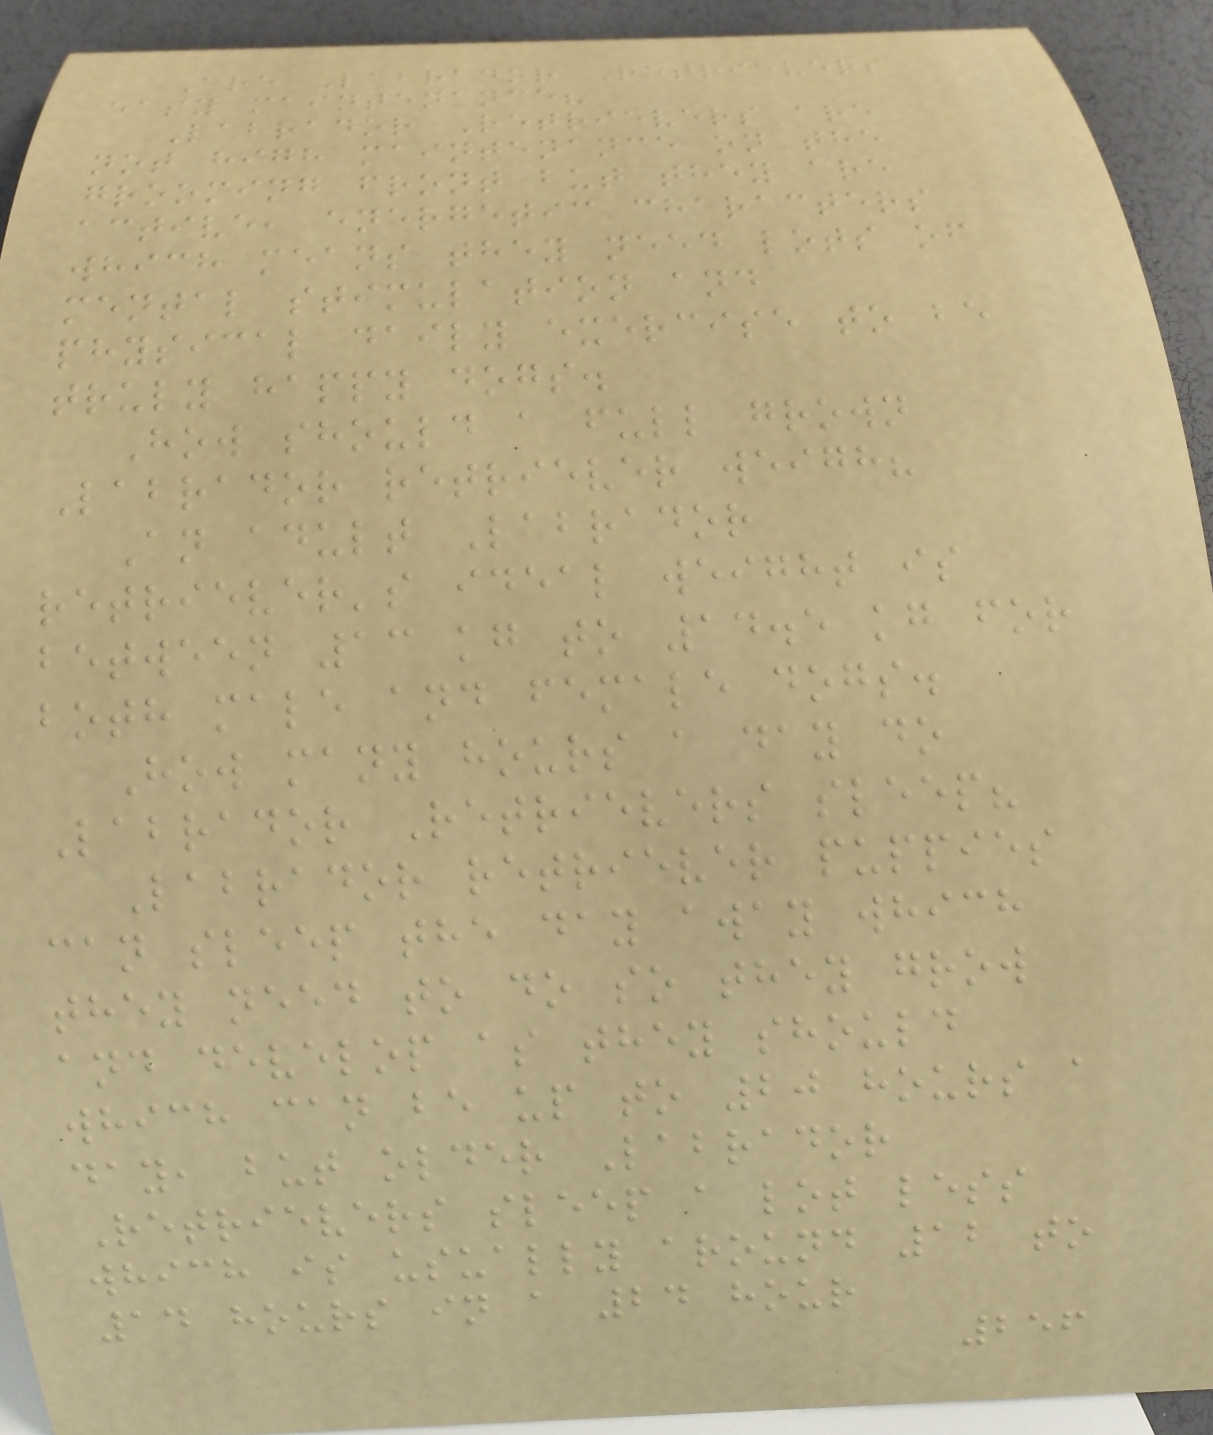Are Labrador Retrievers
easy maintenance?
Labrador Retrievers are
not high maintenance on the
grooming front but they are
active, energetic characters
which means they need lots of
mental stimulation and
physical daily exercise to be
truly happy dogs.
How should a full grown
Labrador retriever weigh?
An adult Labrador
retriever's ideal weight is
between 13 kg to 14.5 kg for
both male and female dogs.
How many hours a day do
Labrador Retrievers sleep?
Labrador retriever puppies
can sleep the day away which
they need to do so they grow
and develop as they should
which can be up to 20 hours a
day, but older Labrador
Retrievers sleep a lot less
which is usually around 12 to
14 hours in a 24 hour
256
